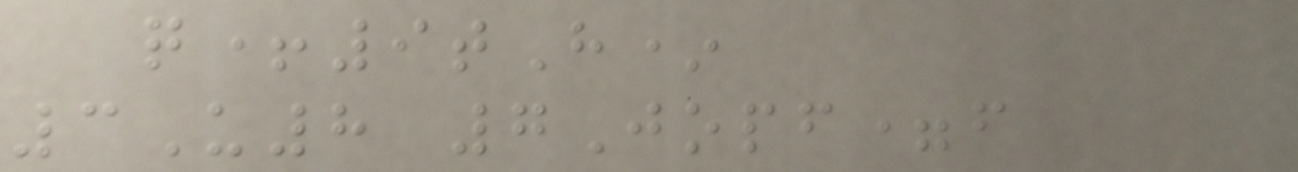q+9tH*
3U8 7Jopf=f
